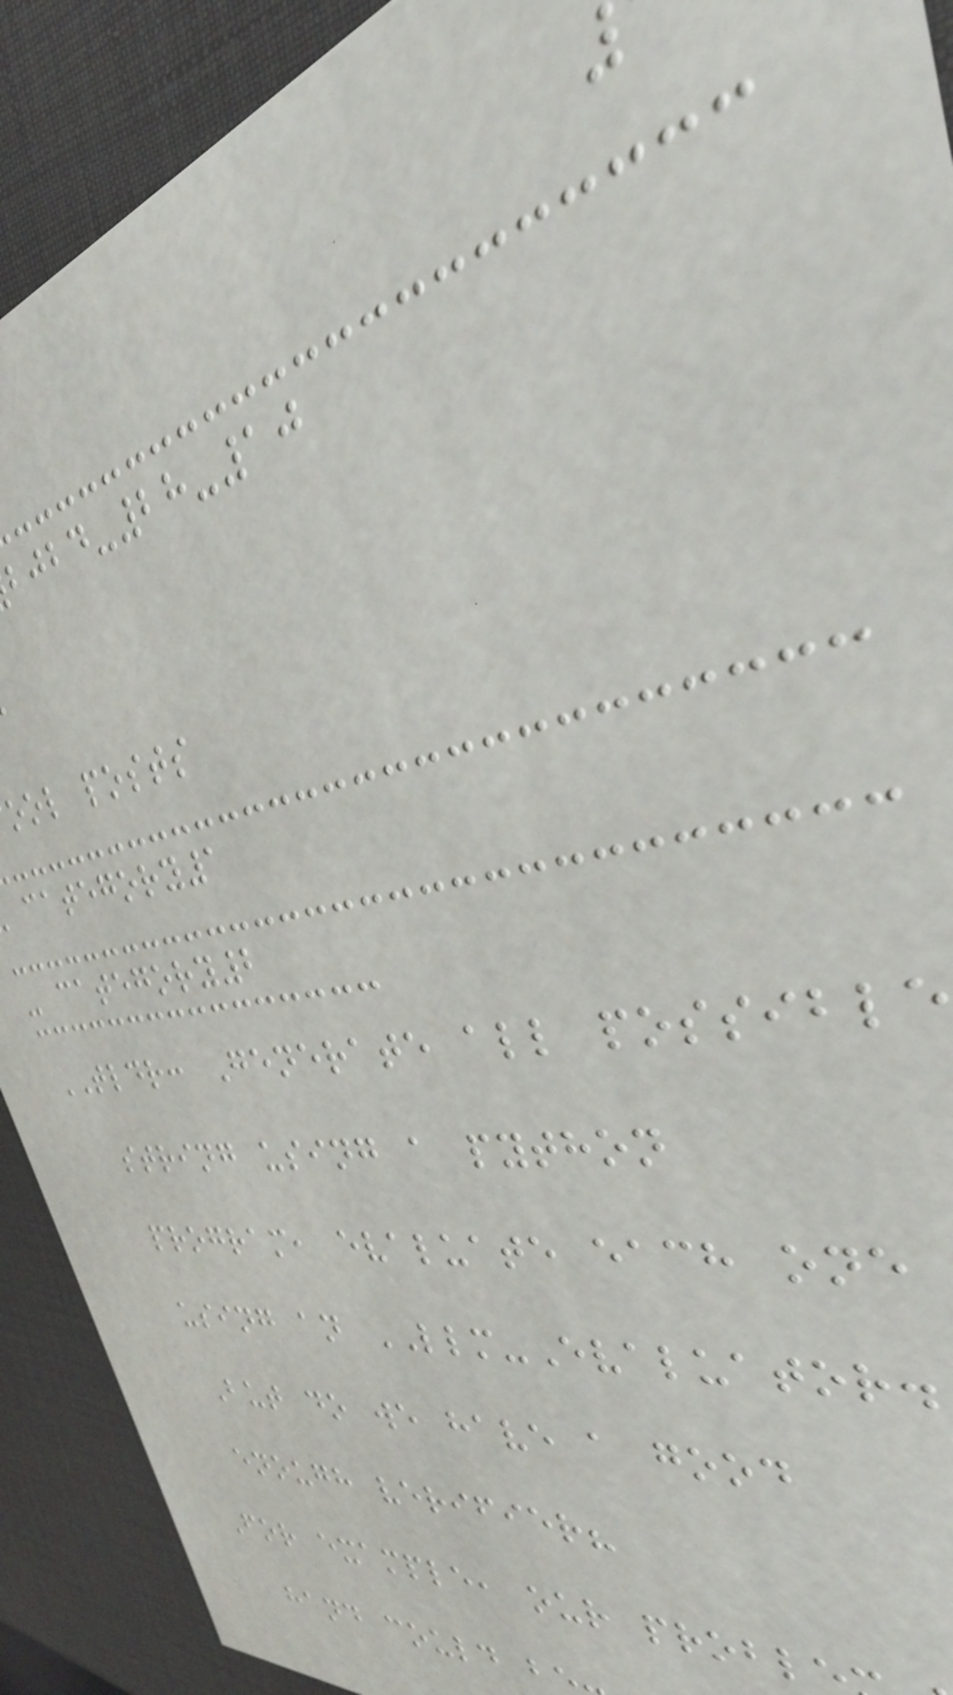-28-10
ool posts
category1
- category2
TLDR: Generate all possible
string using a python
program, evaluate each one
using an LLM-Evaluator.
But do we have a good
enough verifier?
For example, our probl
hand could b
